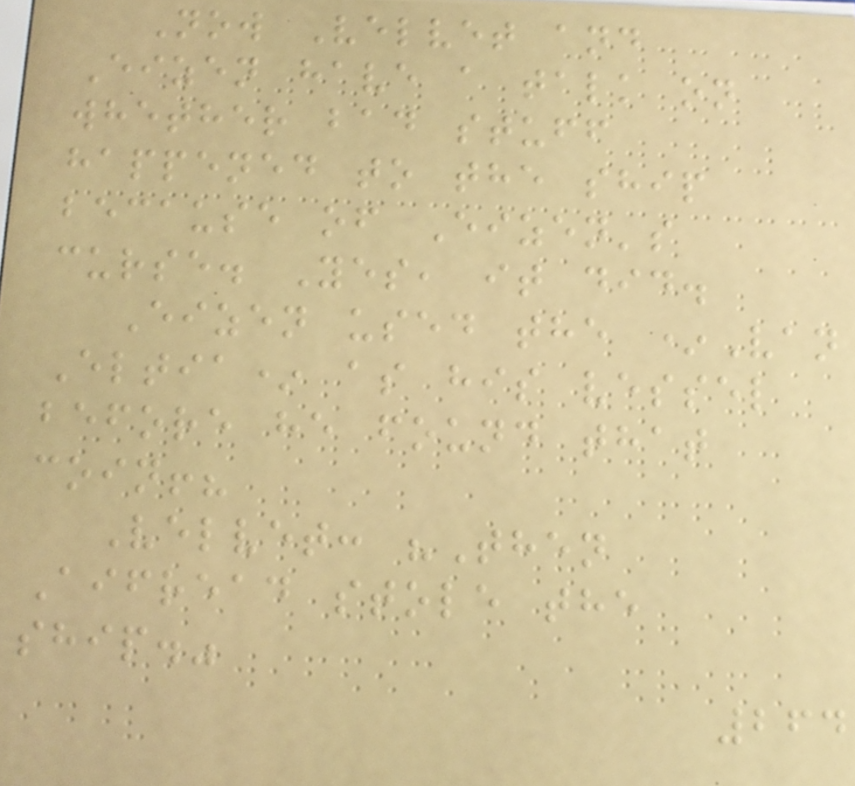Now Velvet and
Eizen have a talk on
whether bad stuff
happened to the ship
because of Eizen's
curse. Yes, it did.
Eizen used the *Van
Eltia* as his vessel
before he found that
coin!?
Velvet: "Then
Aifread stole the
ship."
264
